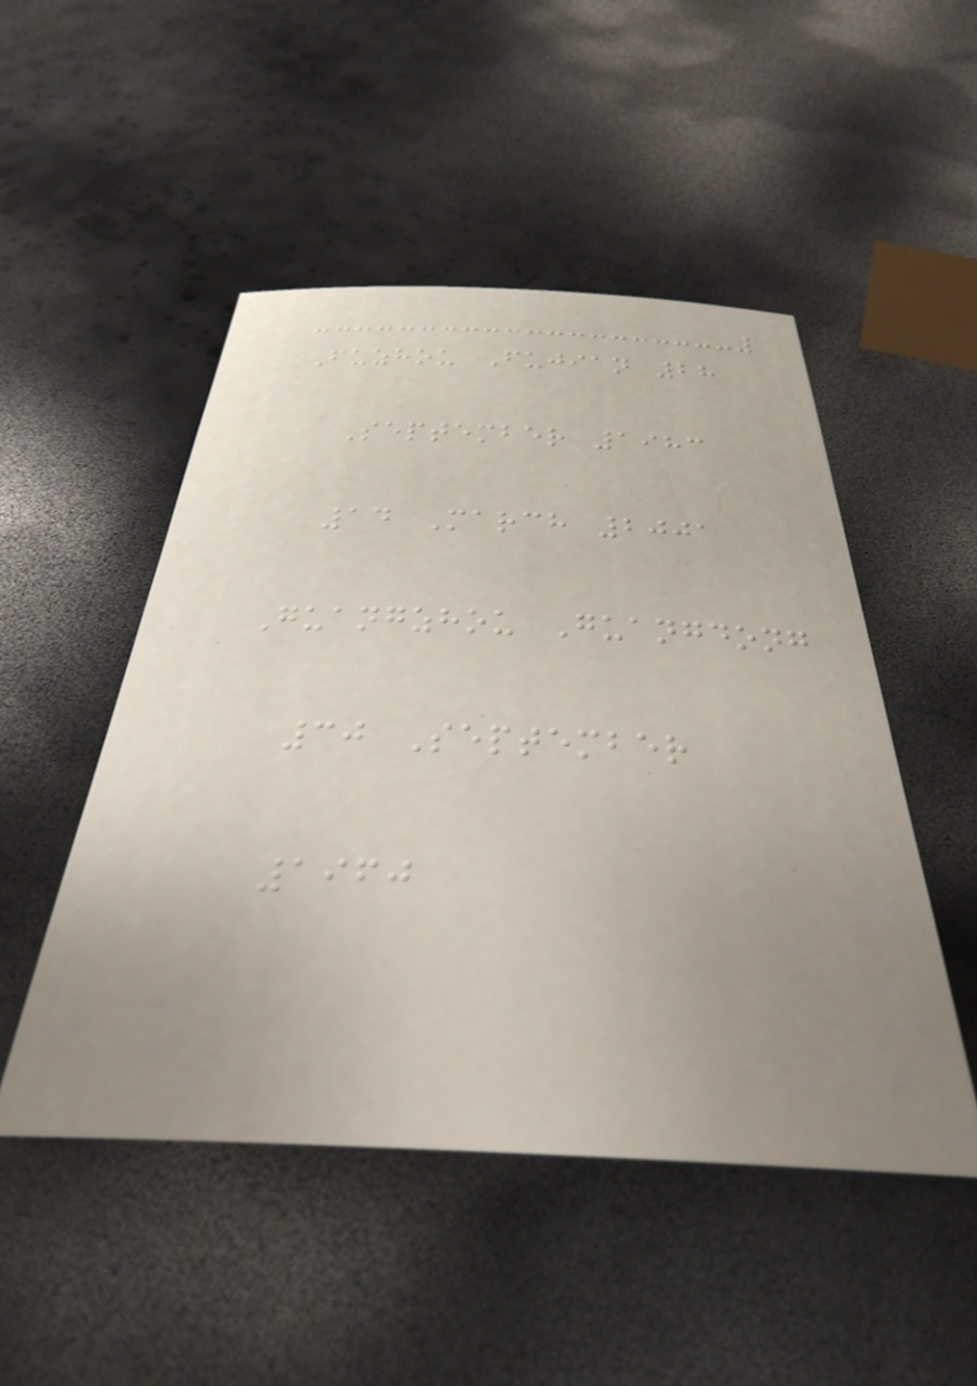Fuzhou Fujian 28
September 1983
14 March 2001
Guangzhou Guangdong
30 September
1960
